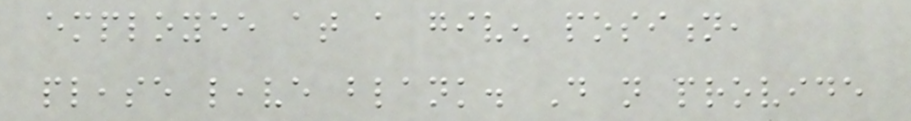employee at a given position,
please leave blank. Do not provide
